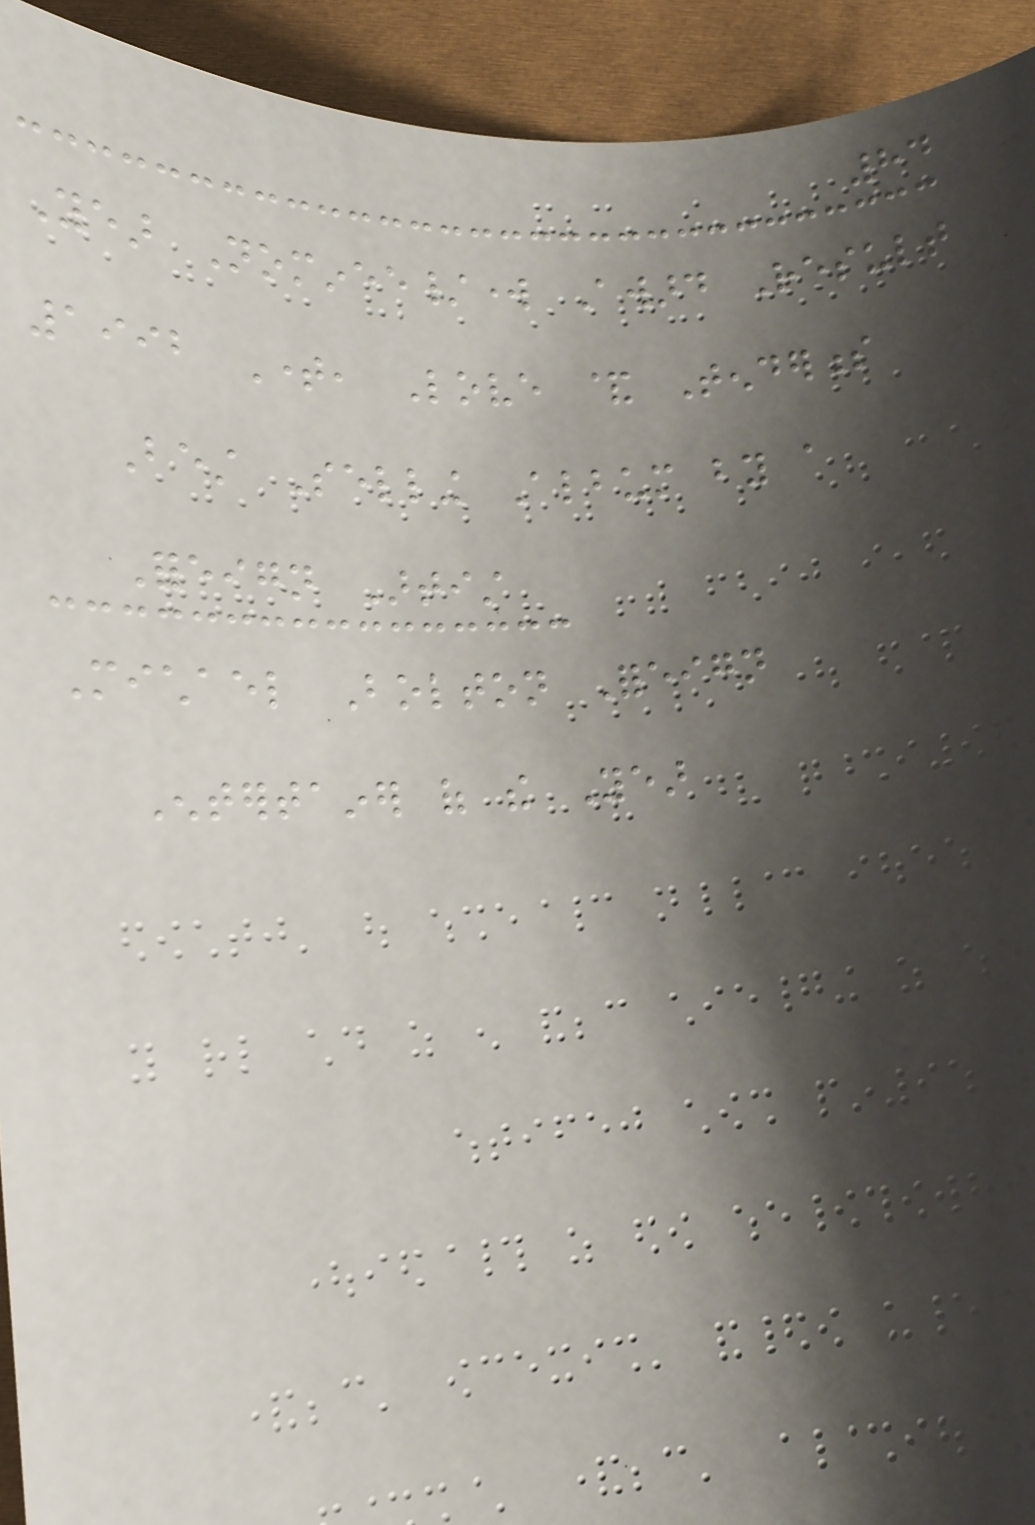84
Year Nominee/work Award Result
1992 Time, Love & Tenderness
Best Selling Album by a
Foreign Artist
Michael Bolton Foreign
Entertainer of the Year
